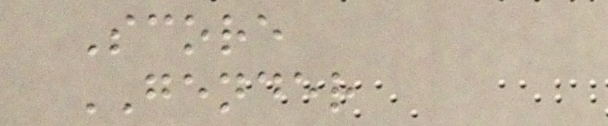Score
GENDER
